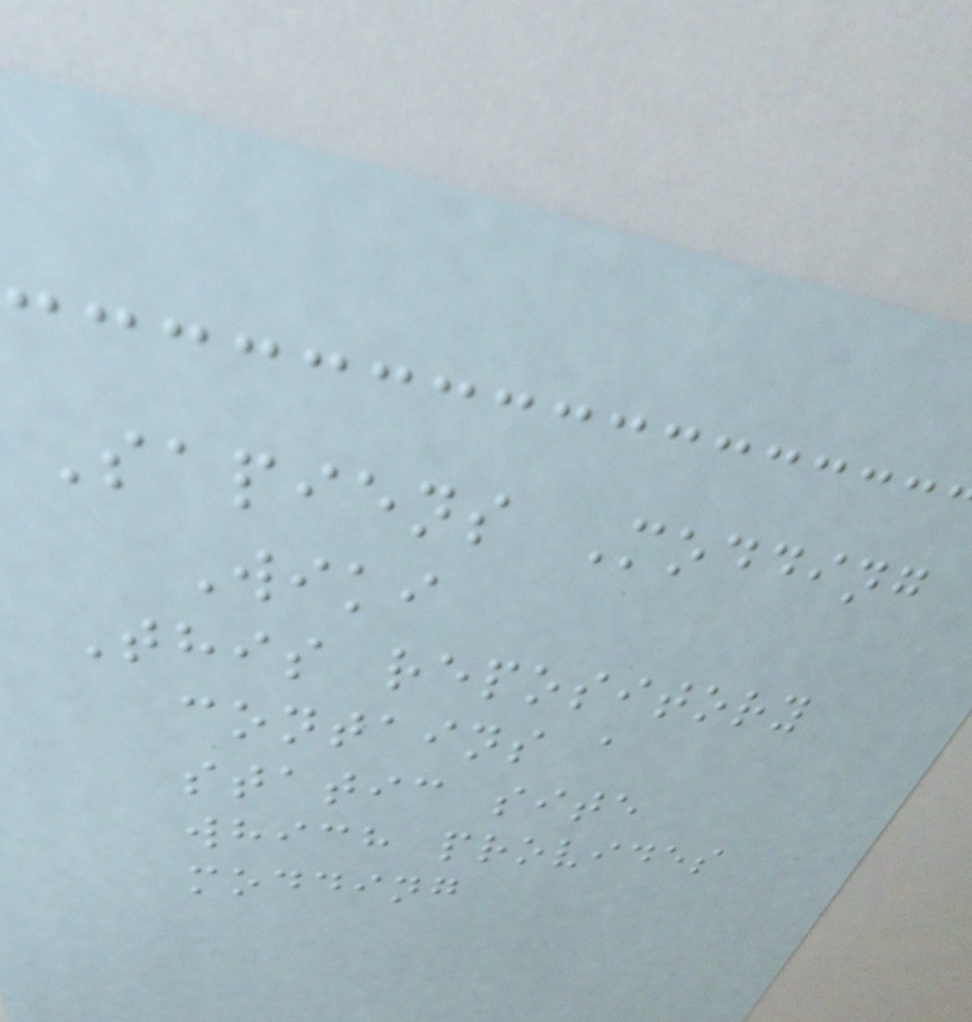Sapiens Modding
Wiki
This repository
contains a
static site
which provides
modding
